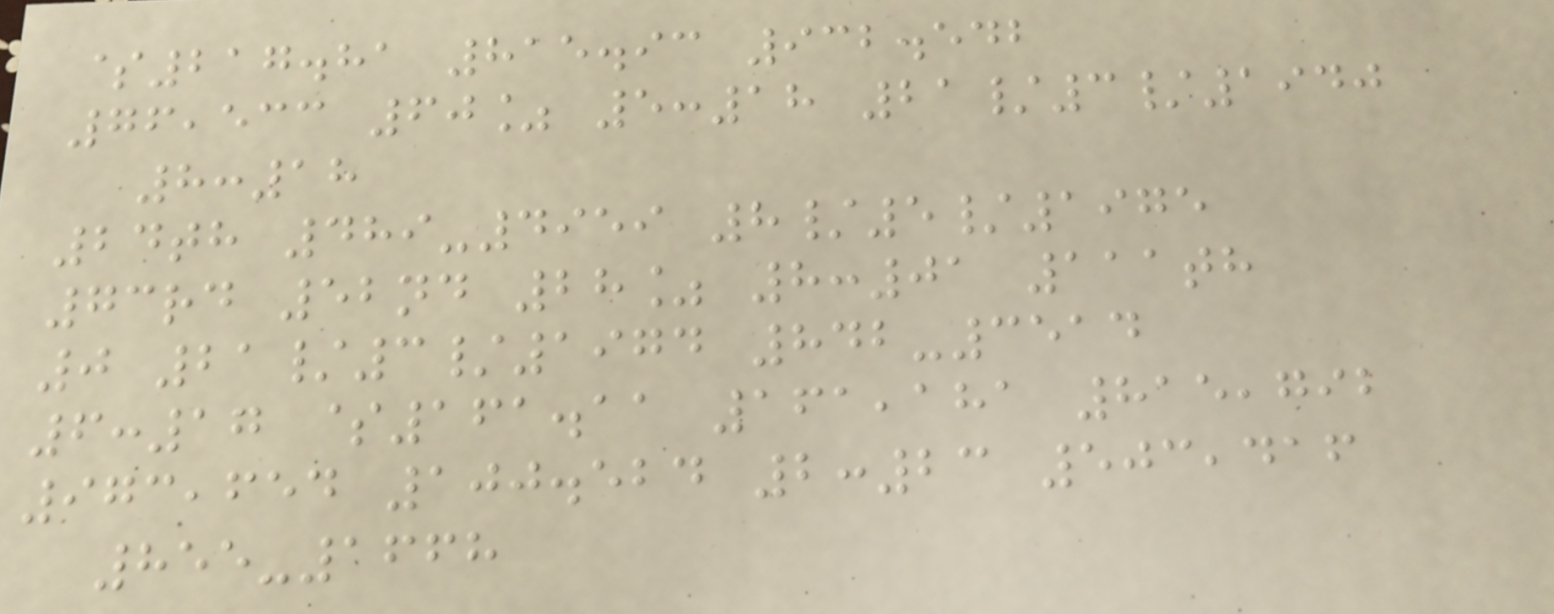$217.81 815.93 932.542
76,533 60% 5:18 21/3/1940
8:18
24th 489-4959 8/5/1975
73rd 52nd 28% 8:01 111th
0 21/3/1974 842-3514
6:17 $161.11 161,181 815,792
973,654 100.524 2:23 503,416
855-1668
